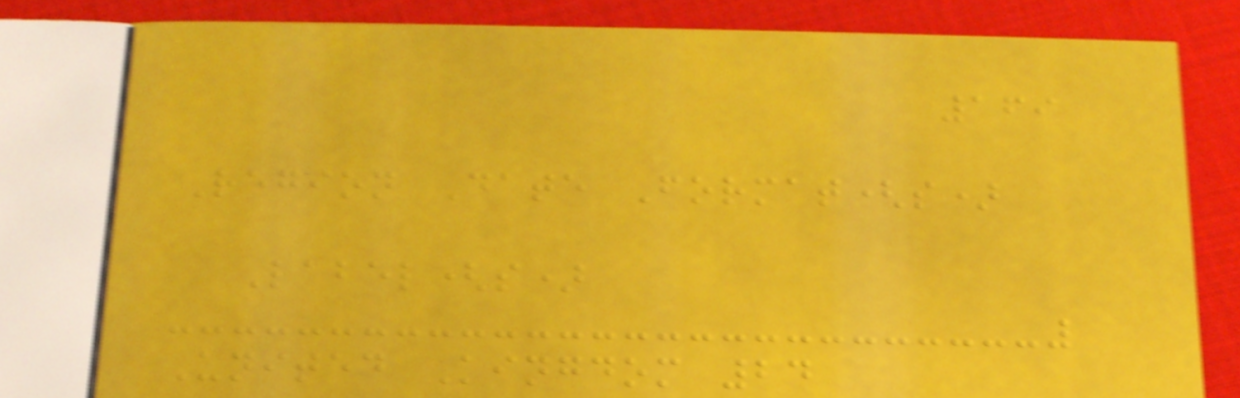169
Region Date Format(s)
Label(s)
United Kingdom 24
